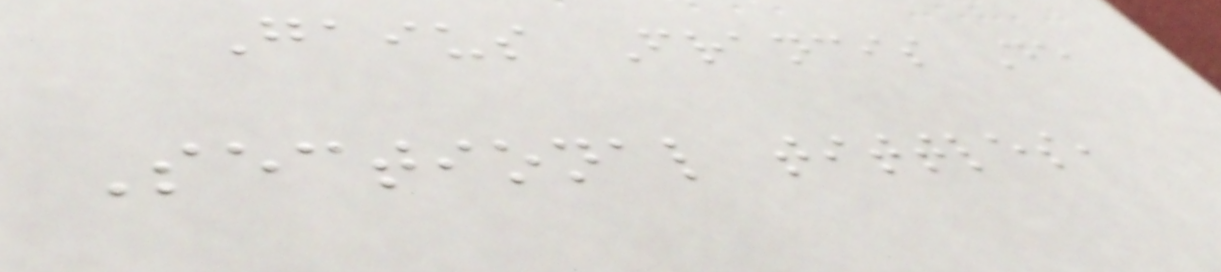Gaius Francis De
Sectional tittles,
